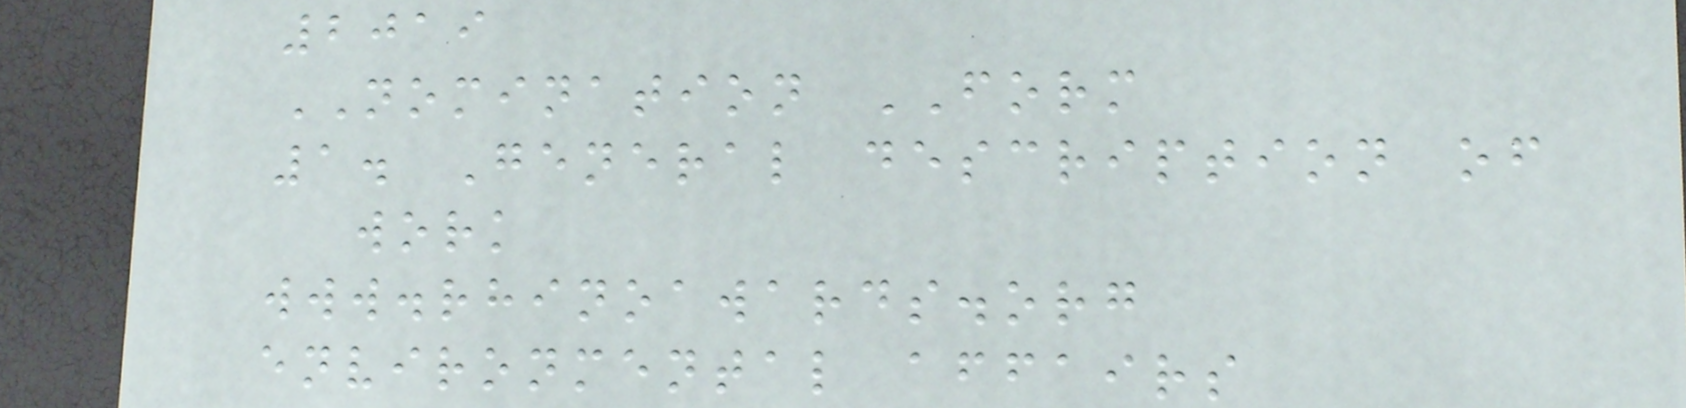2019
NOMINATION FORM
1. General description of
work
www.rhinoawards.org
environmental affairs
